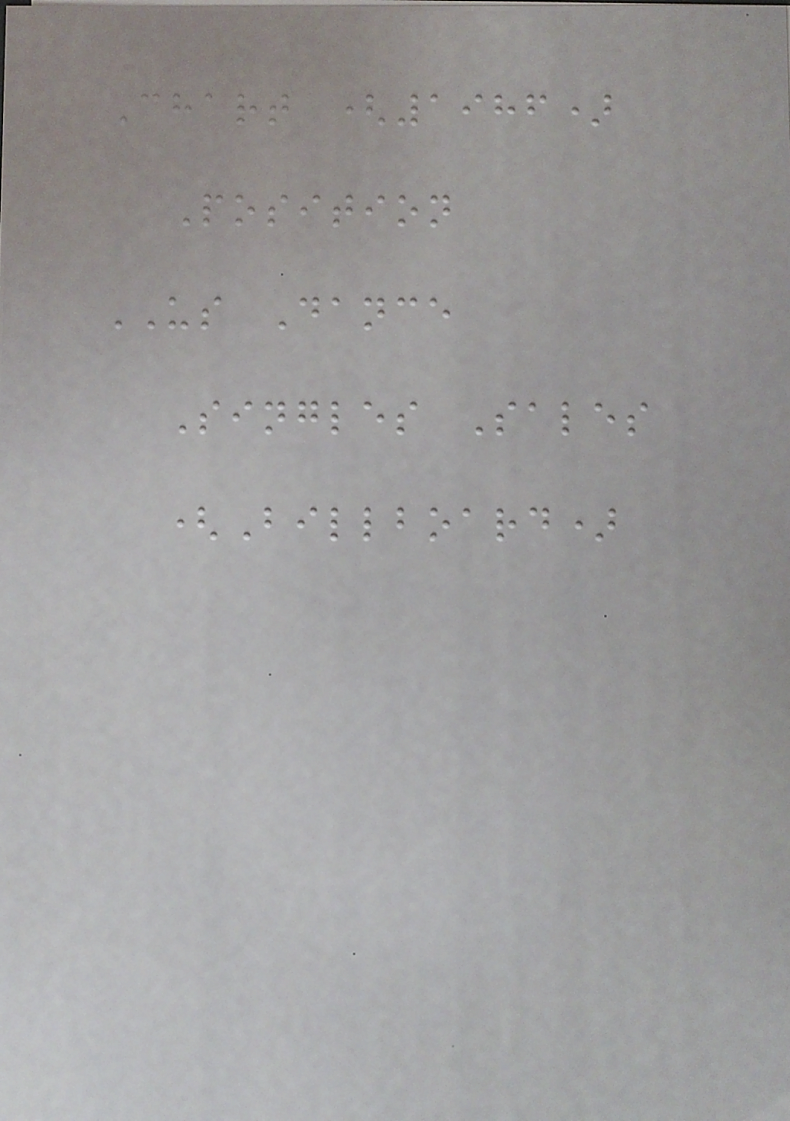Chart (1986)
Position
US Dance
Singles Sales
(Billboard)
